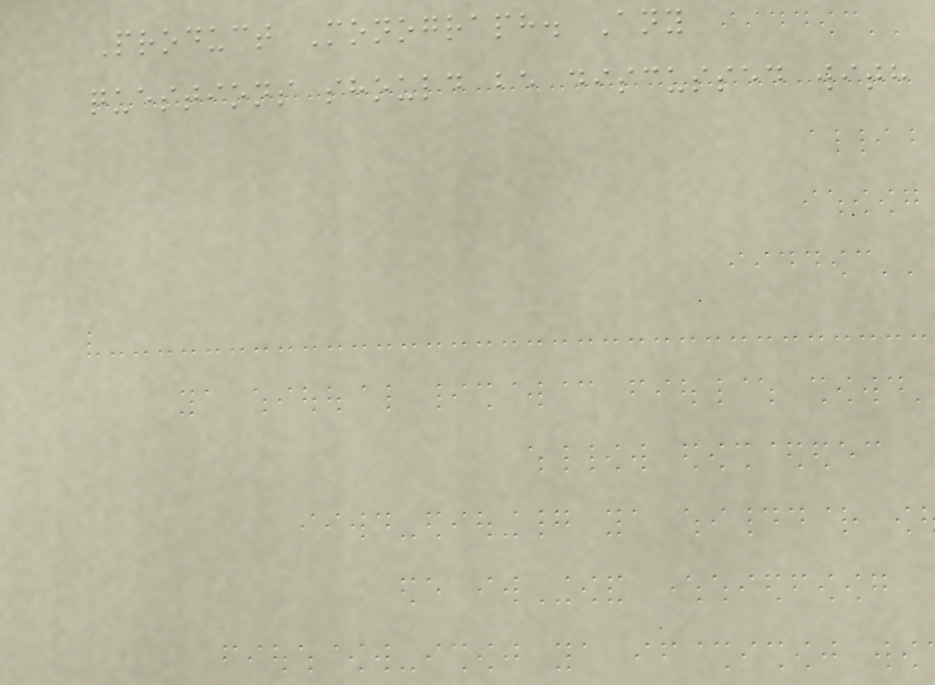Product Monograph. Any
questions should be discussed with
